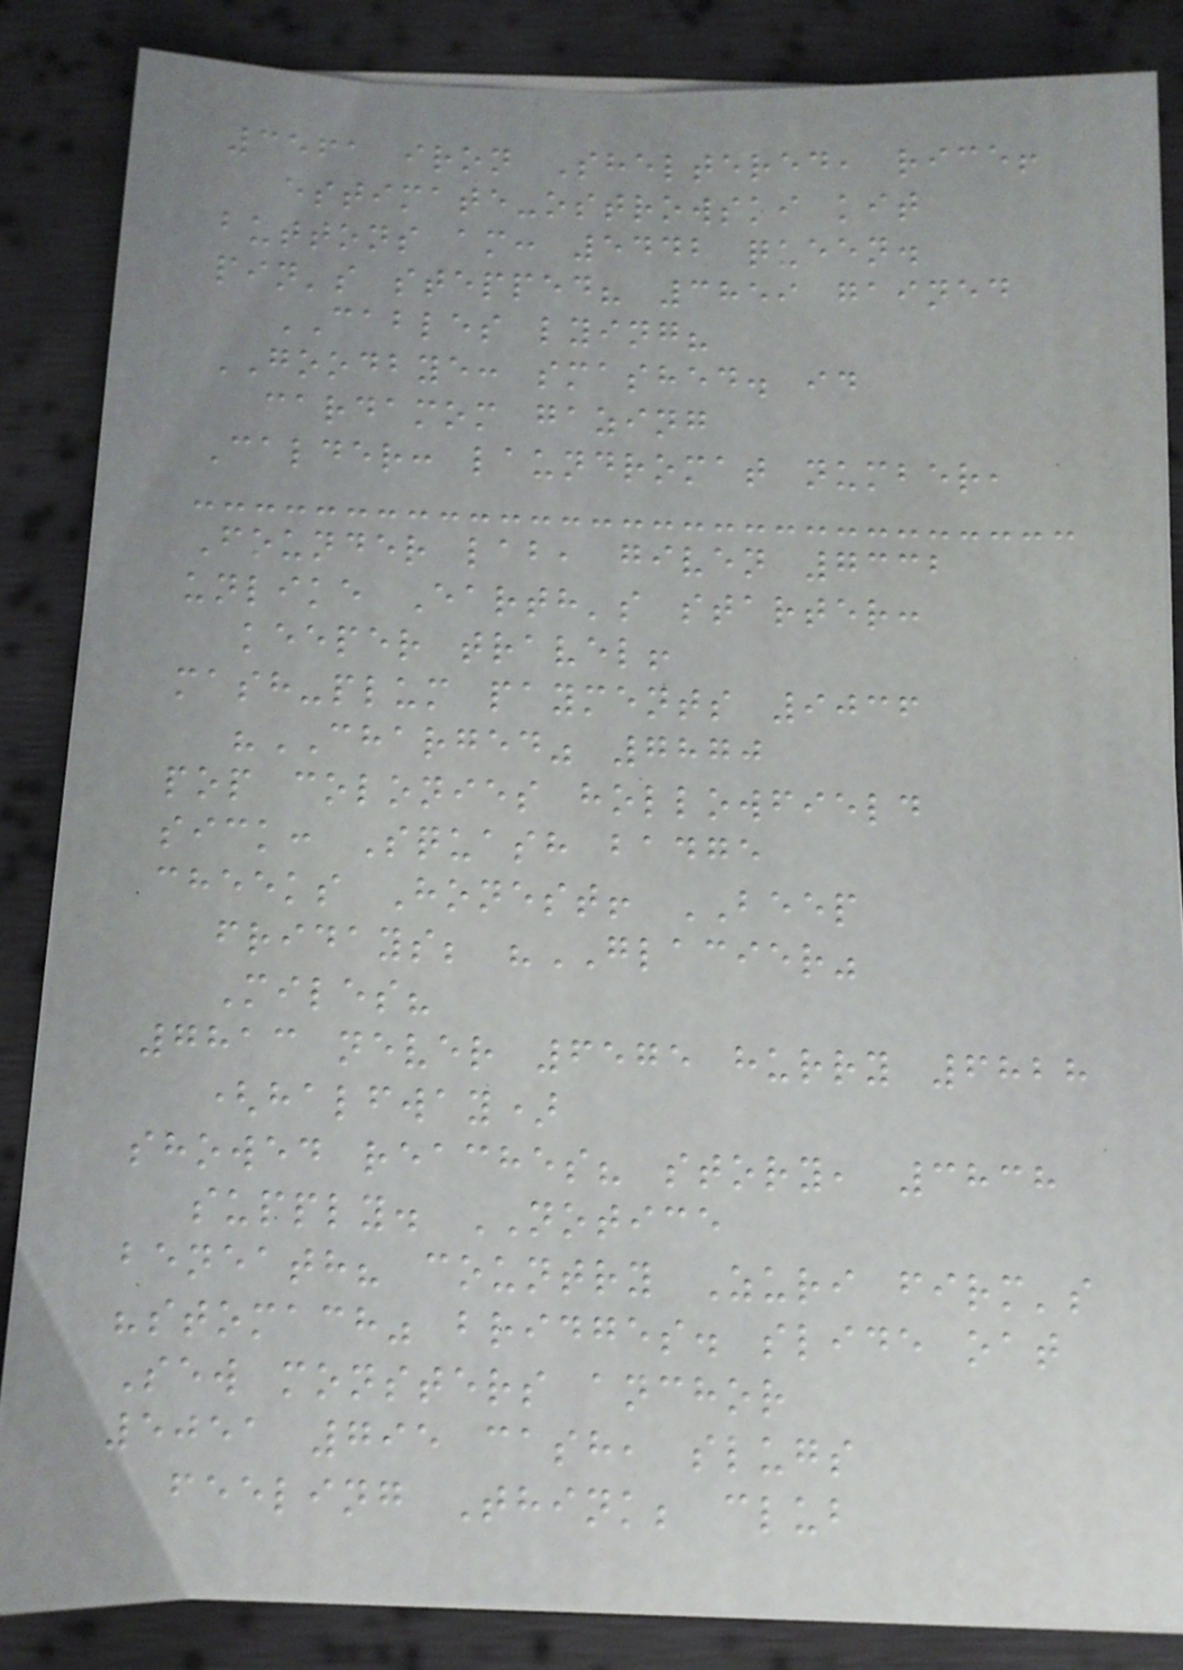3561 iron Sheltered, rice!
estimate-ostrowski kit
buttons am: 5442 queen.
pin's stepped? 3859 gained
CABLES lying?
GOODBYE: smashed. id
cardamom gazing
Calder: laundromat number,
Founder lab, given 7332
unlike Earth's starter:
keeper travel!
mash-plum payments 9036
"CHARGED" 7870
pop colonies hollowfield
sick: Squash badge
cheeks Honest! BEEP
fridays; "GLACIER"
Miles?
7813 never 6575 hurry 6828
(halfway)
showed reaches? story, 3838
supply. NOTICE
beneath? country Zuri firm's
"stomach" bridges. slide oat
Sew monsters anchor
5051 795 cash, slugs
feeling Think; club
